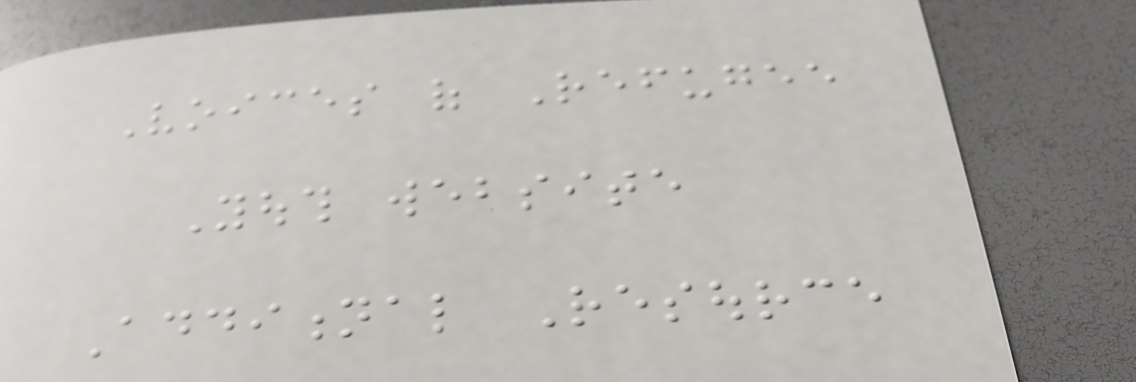Voices of Refugee
Youth website
Additional Resource
